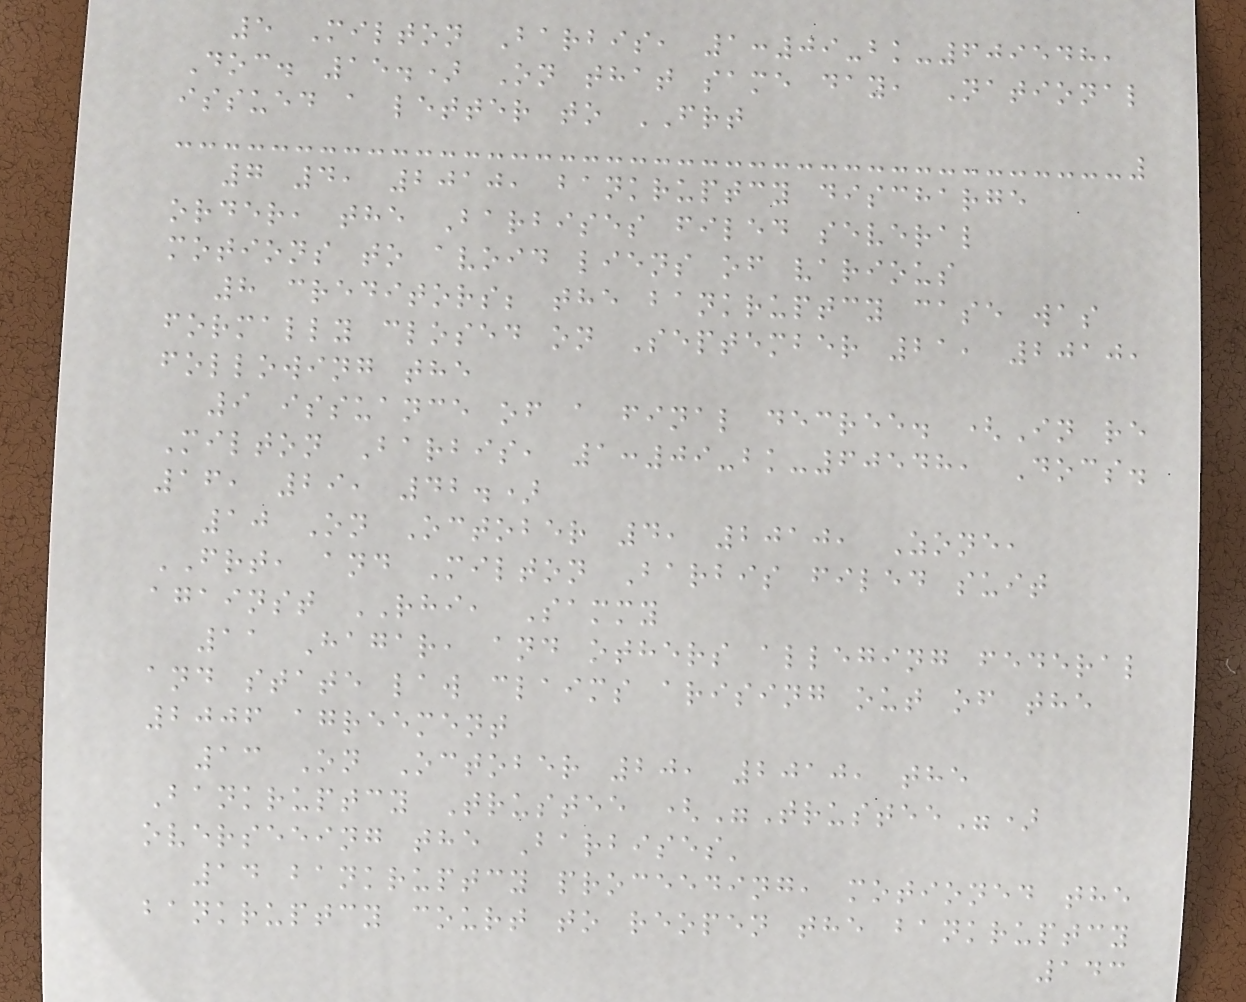5 Milton Barbis, 1:09-bk-609548,
Doc. 15.) On that same day, National
issued a letter to FRT
7 4, 2010, bankruptcy discharge
order, the Barbises filed several
motions to avoid liens of various
8 creditors; the bankruptcy case was
formally closed on September 21, 2010,
following the
9 issuance of a final decree. (In re
Milton Barbis, 1:09-bk-60548, Docs.
16, 29, 42.)
10 On October 4, 2010, Zone,
FRT, and Milton Barbis filed suit
against RHI, Sammy
11 Hagar, and others alleging federal
and state law claims arising out of the
2006 agreement
13 On October 20, 2010, the
Bankruptcy Trustee ("Trustee")
overseeing the Barbises'
14 bankruptcy proceeding, motioned the
bankruptcy court to reopen the bankruptcy
143
